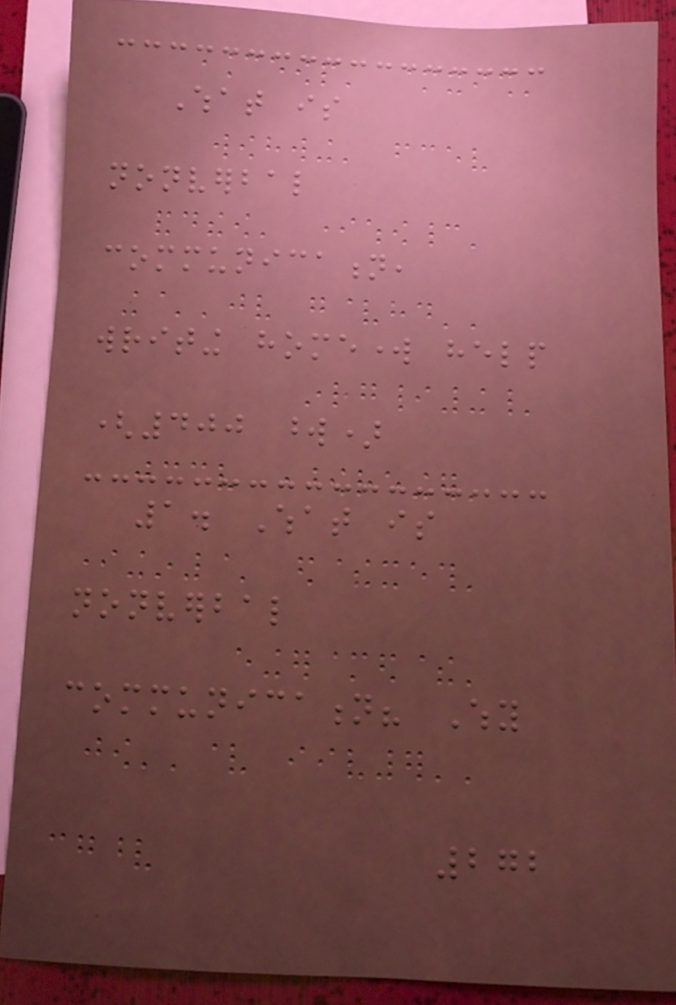What is
nonverbal
communication,
writing homework help
(400 word)
1. What is
nonverbal
communication? Why
272
